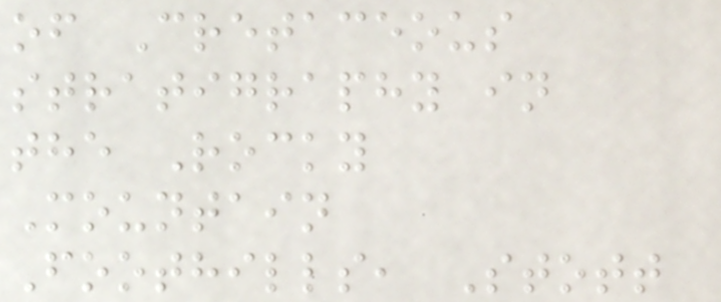of Cretaceous
stratigraphy in
the Rocky
Mountain
Foothills, Stott
